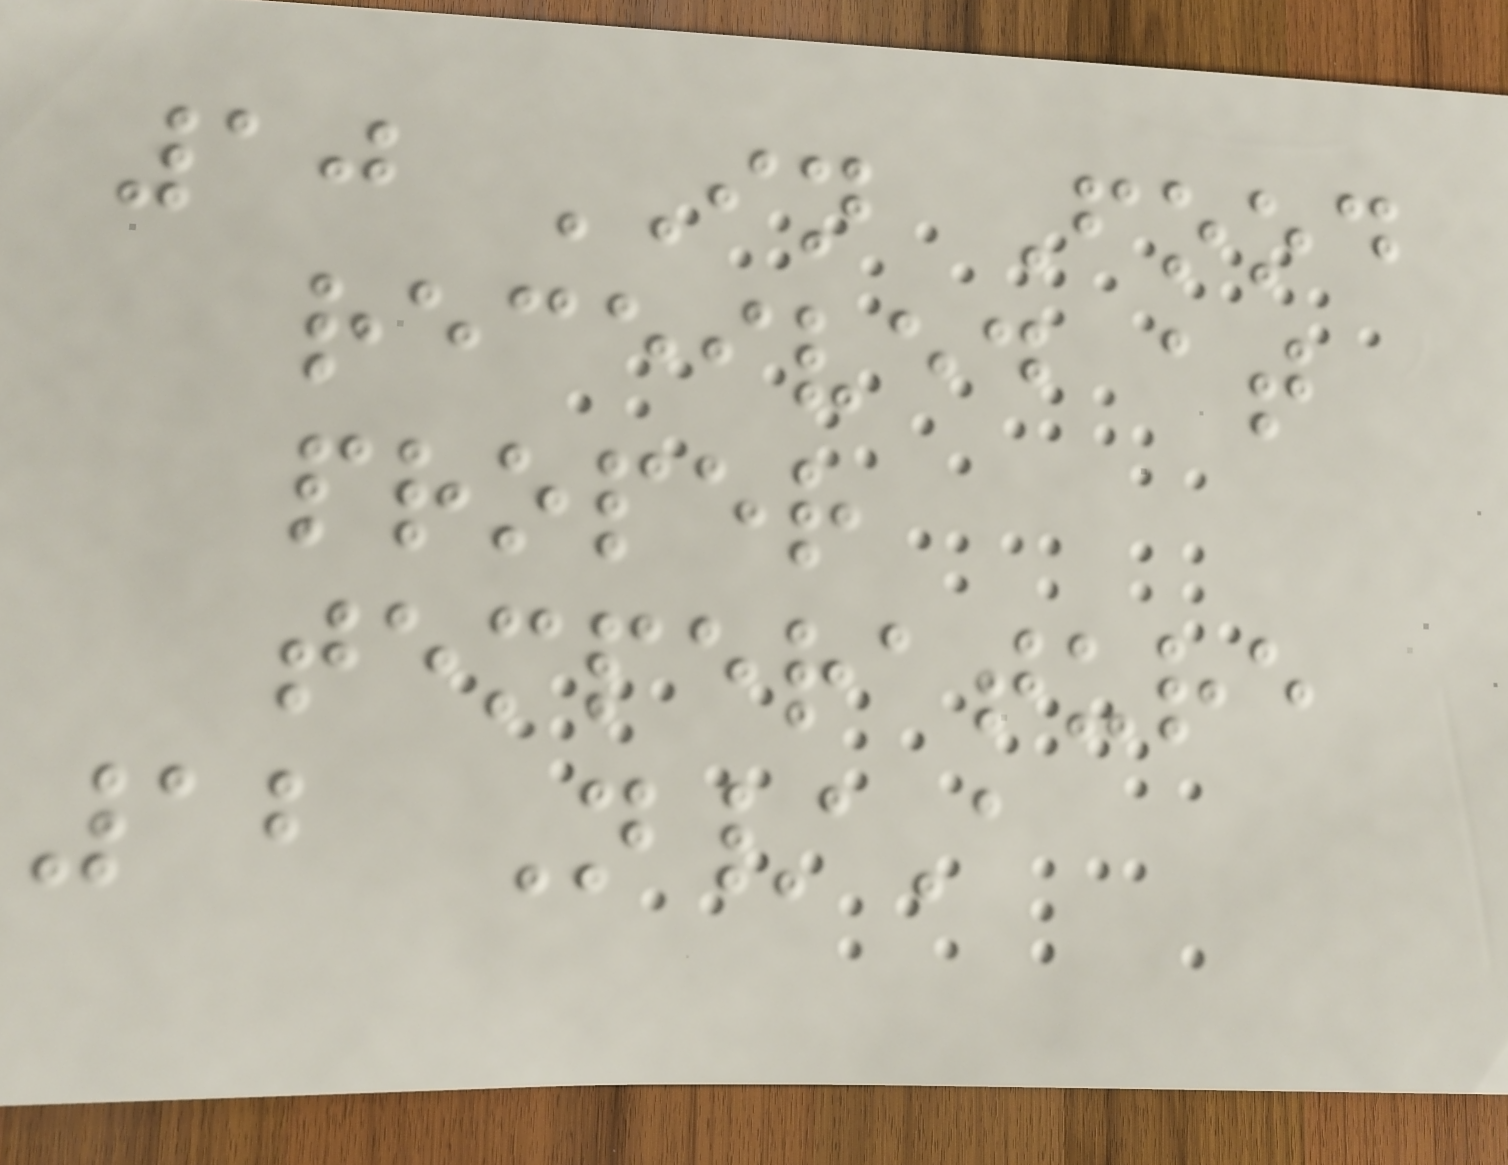10 IN Food
received at
proper
temperature
12 N/A
